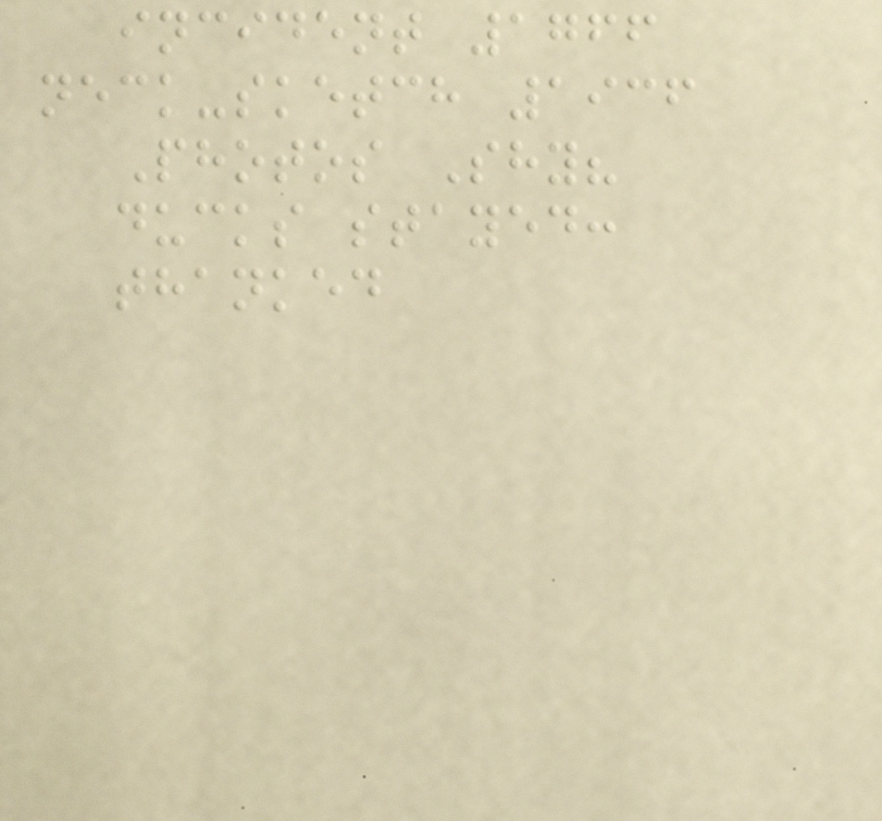incident 1766
neck-sketch 1936
Photos Shy?
ducks stayed:
thanked
